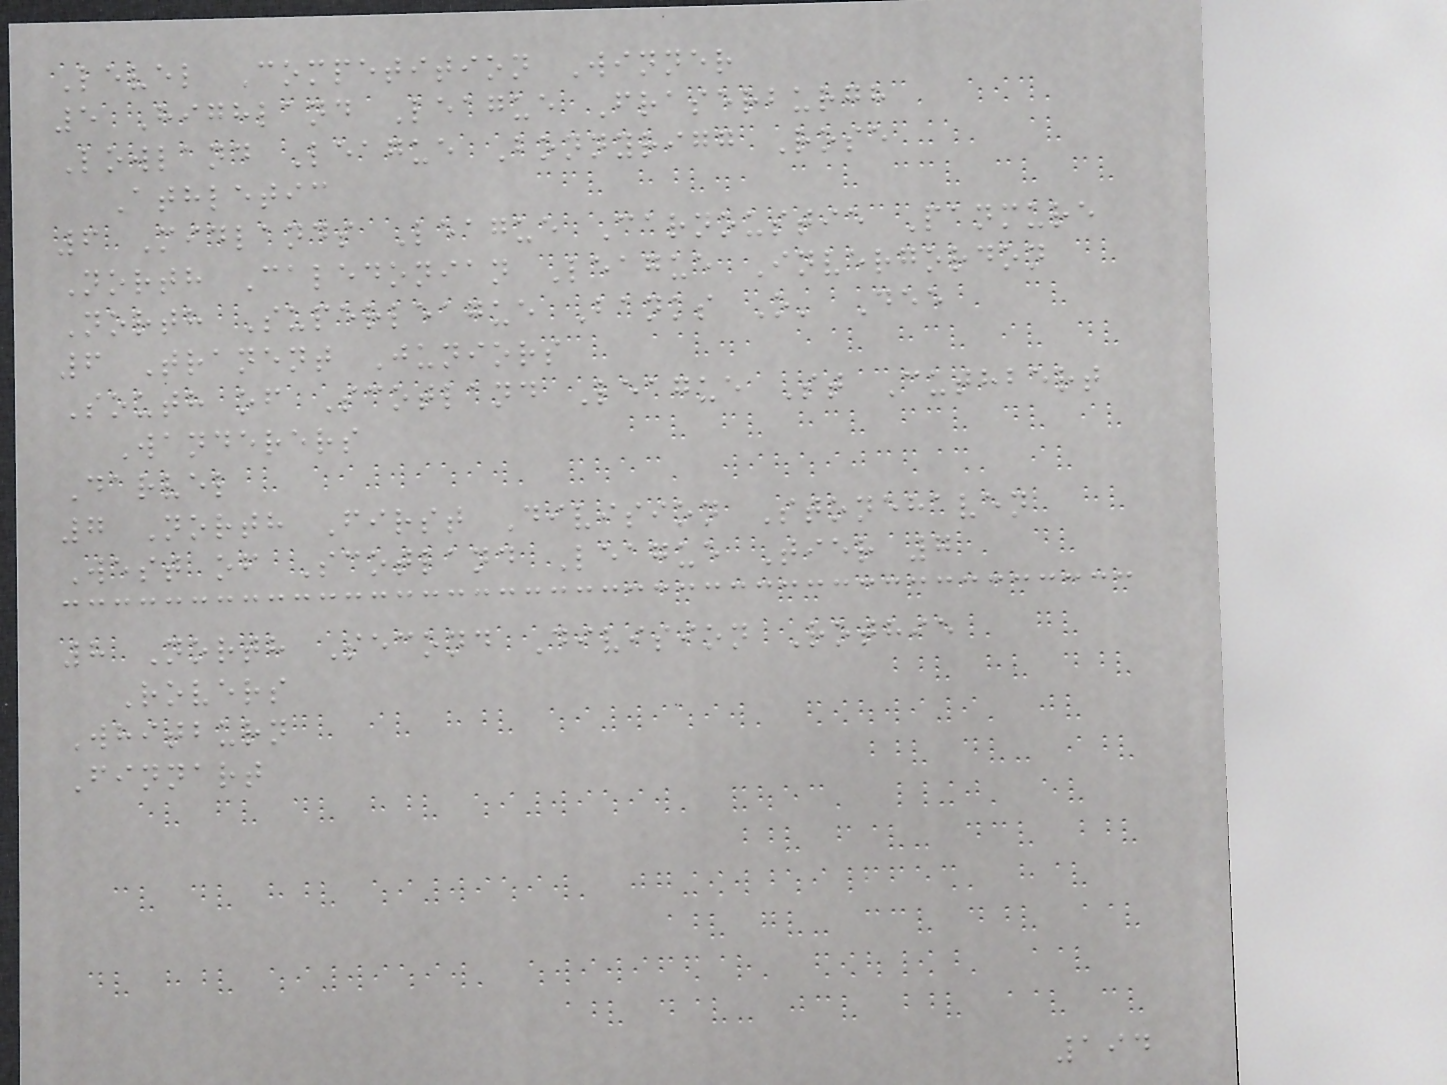Level Competition Winner
5 Highland League Fraserburgh
Lowland League Bonnyrigg Rose
Athletic
6 Midlands League Carnoustie Panmure
North Caledonian League Invergordon
North Superleague Banks O' Dee
6 Tranent Juniors
South of Scotland League St Cuthbert
Wanderers
Darvel
7 North First Division Stonehaven
West of Scotland League Tier 7
8 North Second Division Rothie
Rovers
Whitburn
Finnart
194
